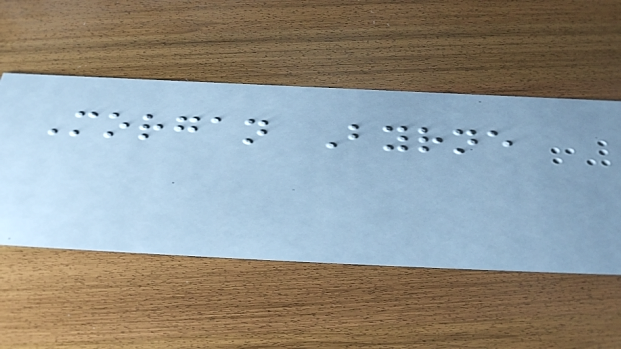Morgan Byrne
